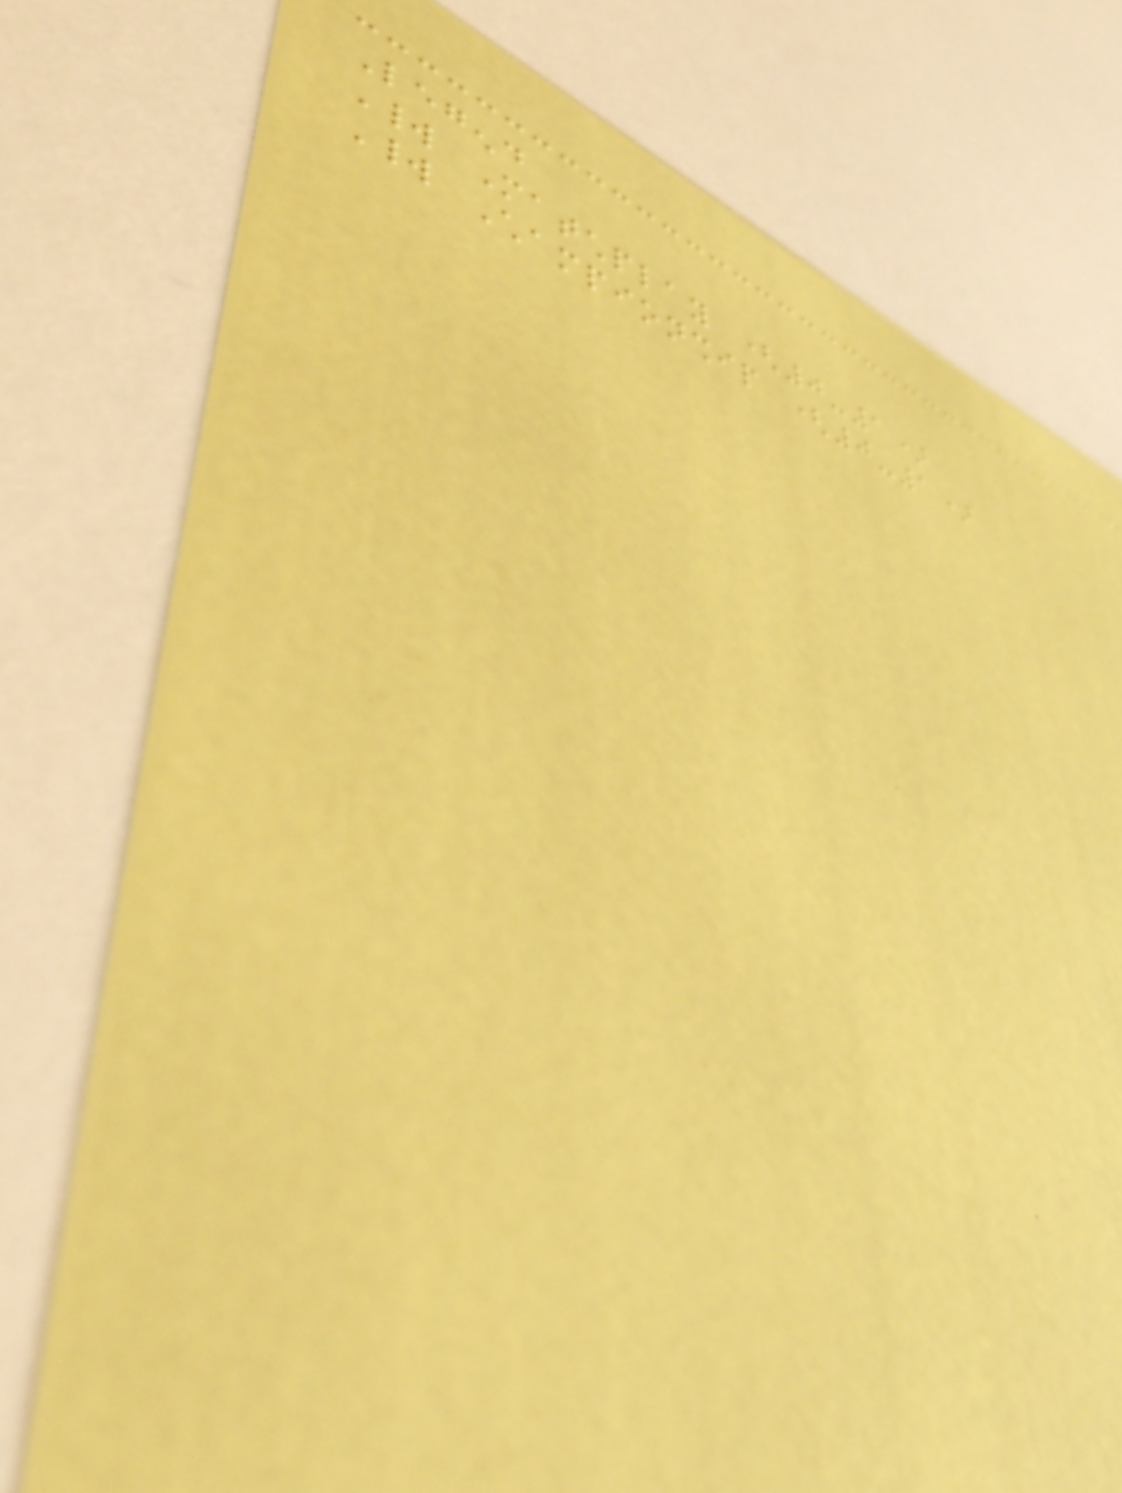Legend
World Matchplay (0-1)
World Championship (0-1)
